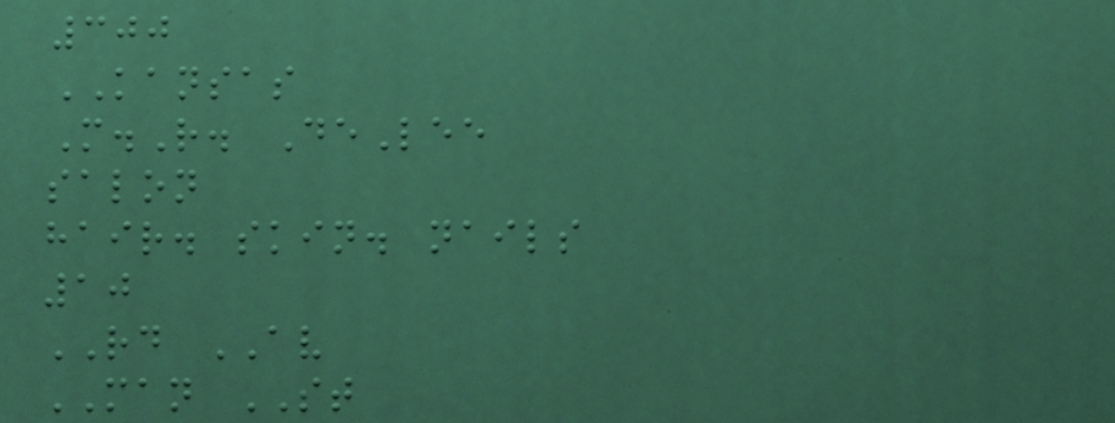300
KANSAS
M.R. DeLee
salon
hair. skin. nails
10
RD AV
MAN ST
